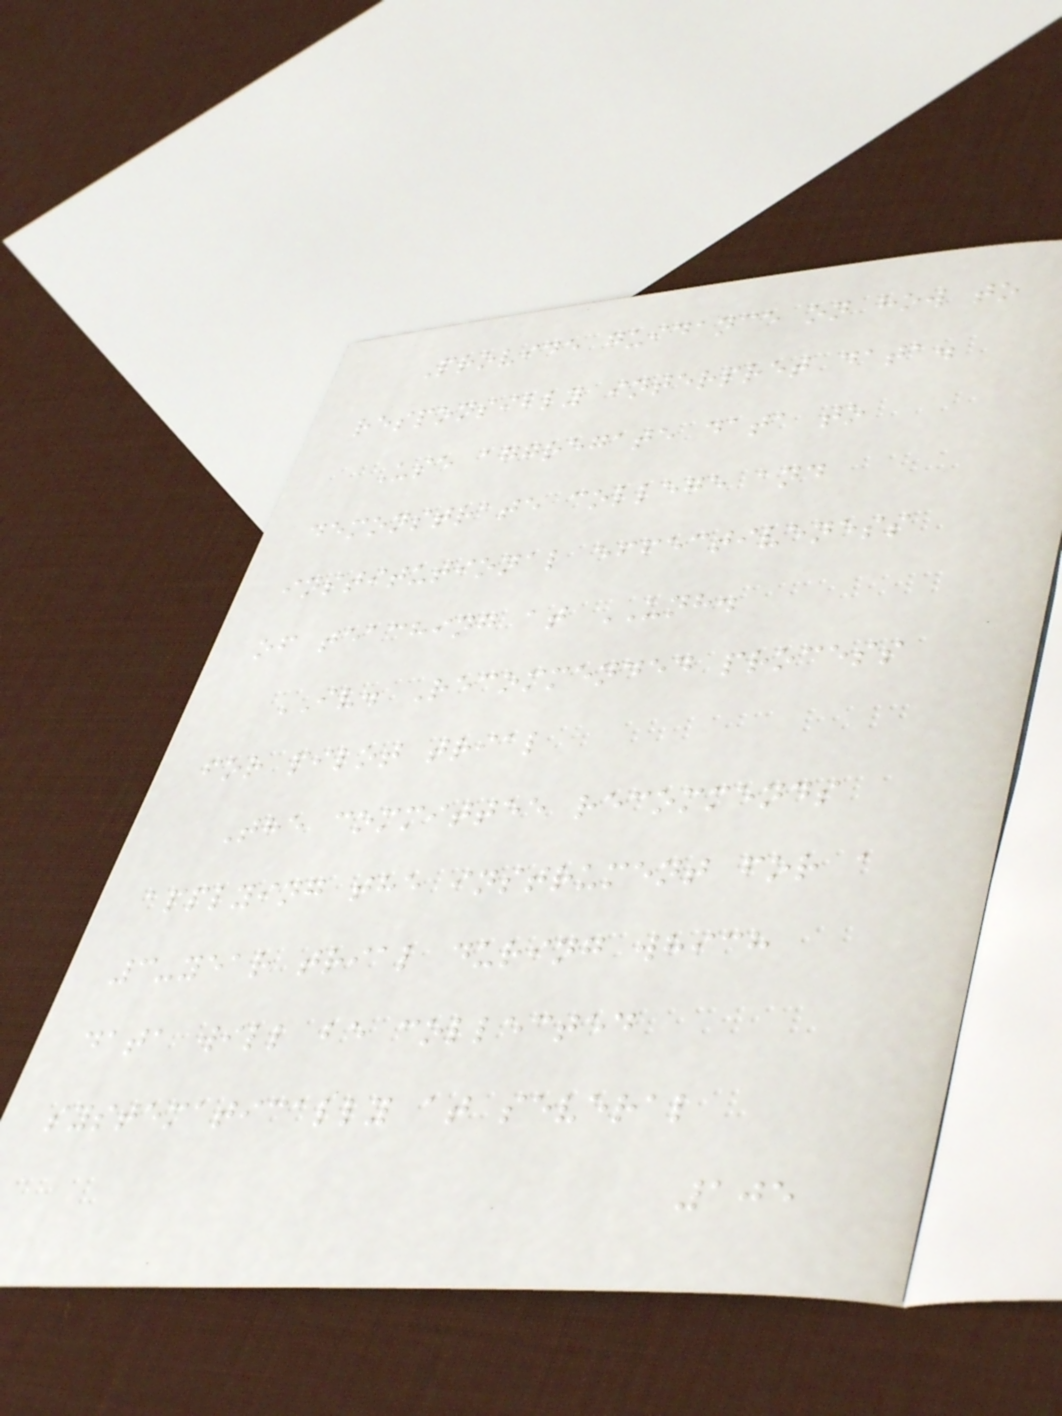Provide guidance on how to
responsibly interpret data.
Use aggregate data to
demonstrate college and
institutional effectiveness
of teaching at UNH.
IV. Recommended process
for pilot trial
The committee recommends
applying the instrument for a
3-year trial during which
data will be collected
systematically at several
105
